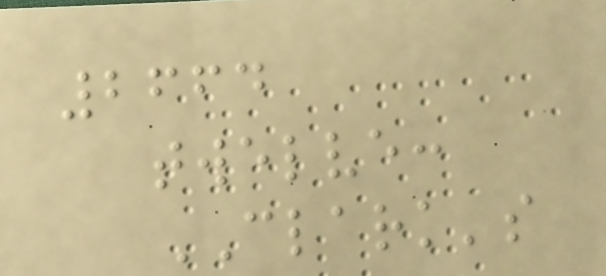2664
twelve:
CLARK's
